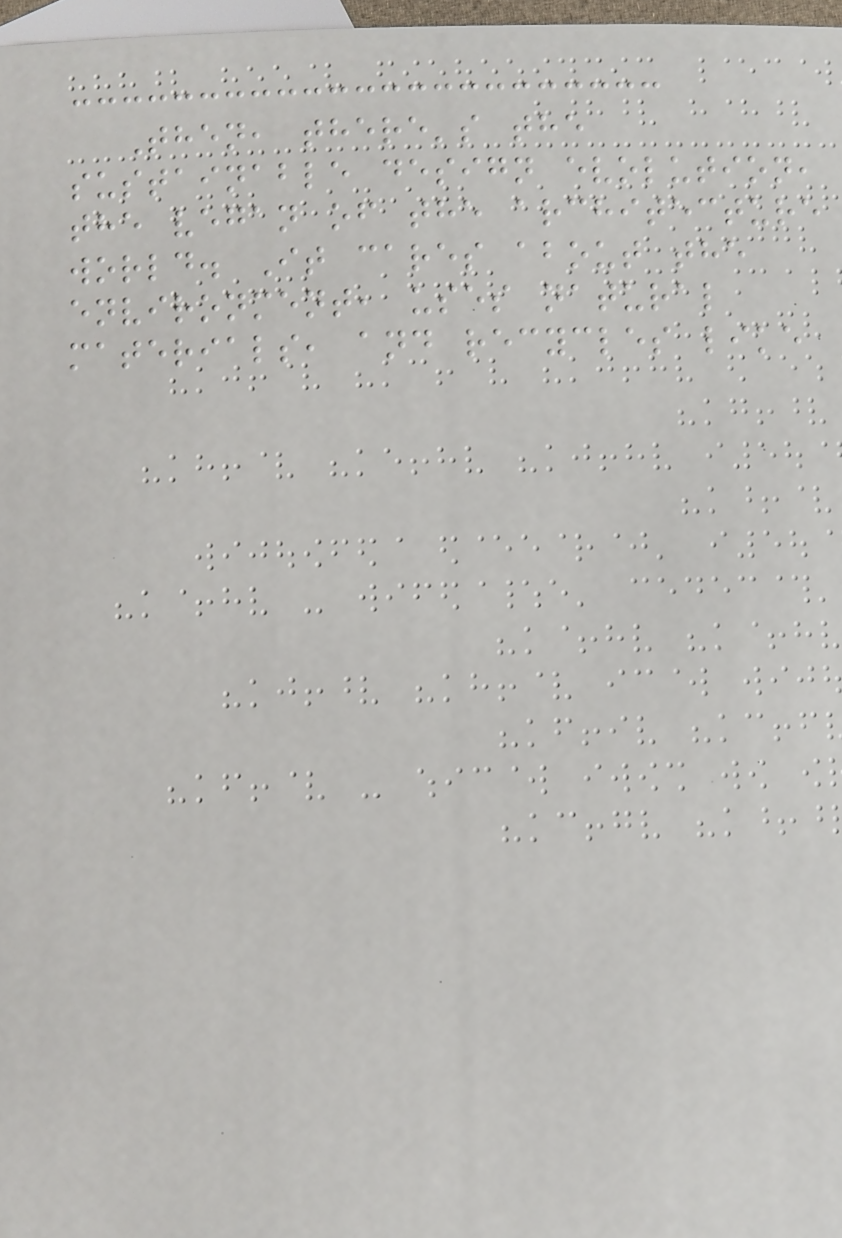Then, there's the
sustainable design evolution,
the vegan of the architecture
world. It cares about the
environment, uses natural
materials, and recycles like
